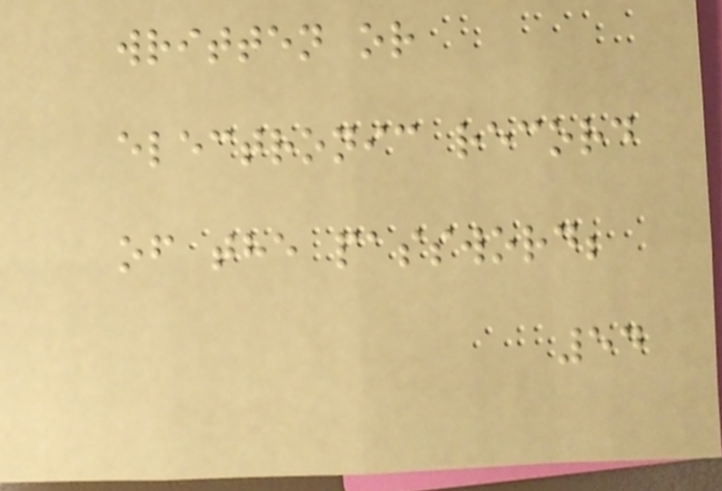written or
electronic record
of the password;
54
